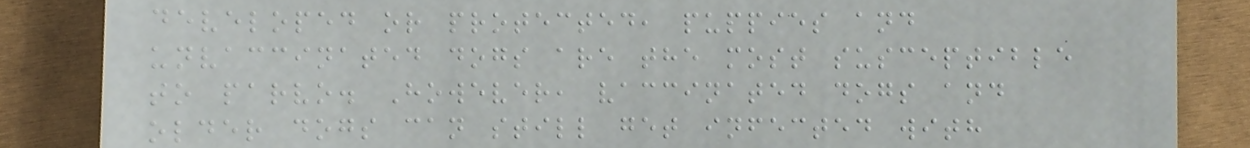developed or protected, puppies and
unvaccinated dogs are the most susceptible
to parvo. However, vaccinated dogs and
older dogs can still get infected with
